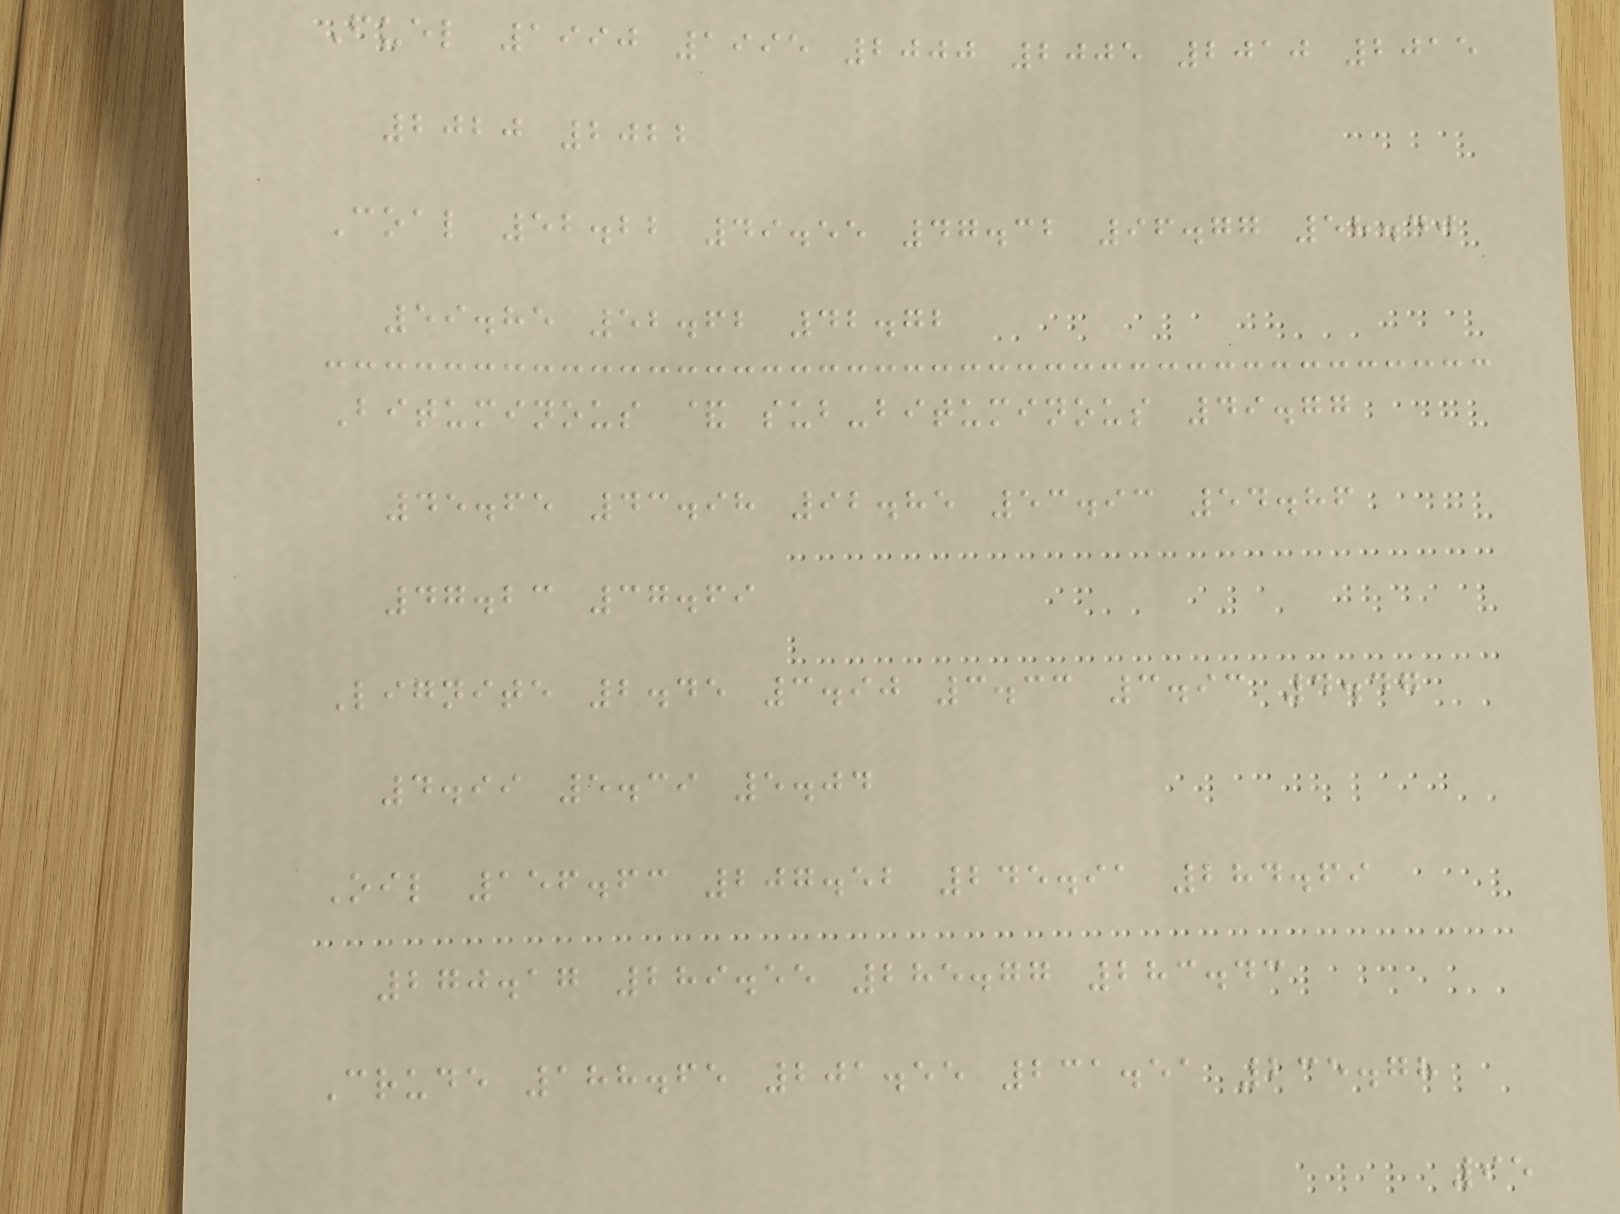Fuel 1990 1995 2000 2005 2010 2015
2020 2022
Coal 52.22 49.55 47.32 96.77 58.40
59.85 52.62 42.72
Bituminous & sub-bituminous 49.77
45.65 43.98 92.85 53.93 54.86
47.23 37.69
Lignite 2.45 3.90 3.33 3.93 4.47
4.99 5.39 5.04
Oil 156.63 207.52 245.91 284.69
270.17 289.55 285.77 283.43
Crude 188.65 201.55 231.51 235.78
95
